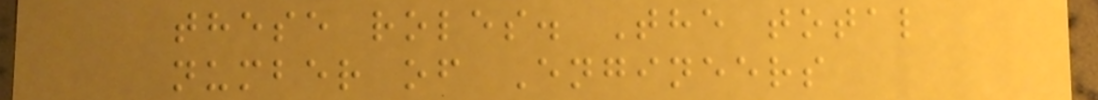these roles. The total
number of Engineers
